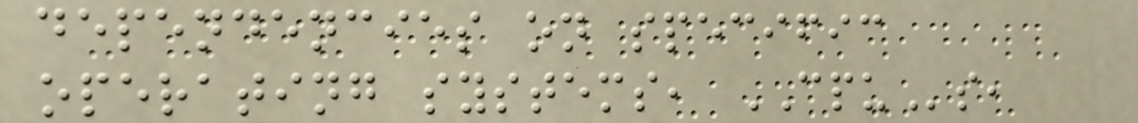dependencies on specific
operating systems, CPUs,
